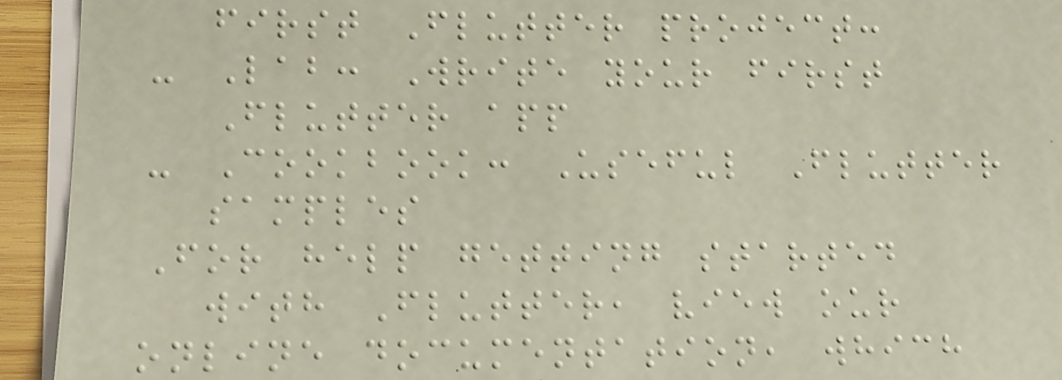first Flutter project:
- Lab: Write your first
Flutter app
- Cookbook: Useful Flutter
samples
For help getting started
with Flutter, view our
online documentation, which
